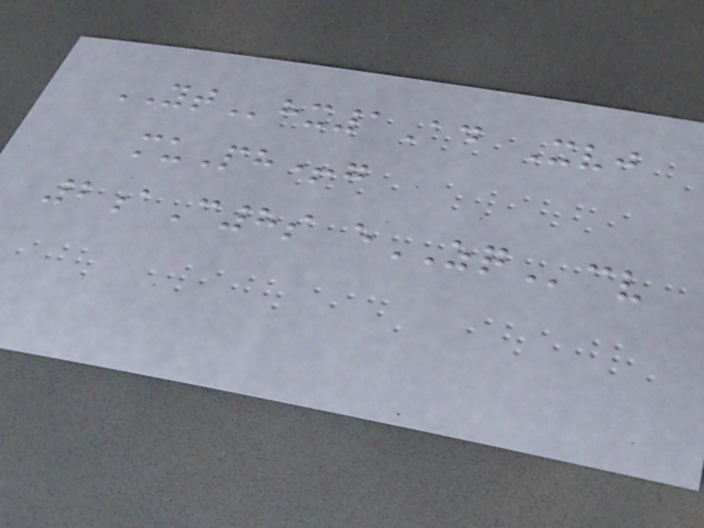YThx1Ad Xvj
muPh+g
2aC8s eZQcv
